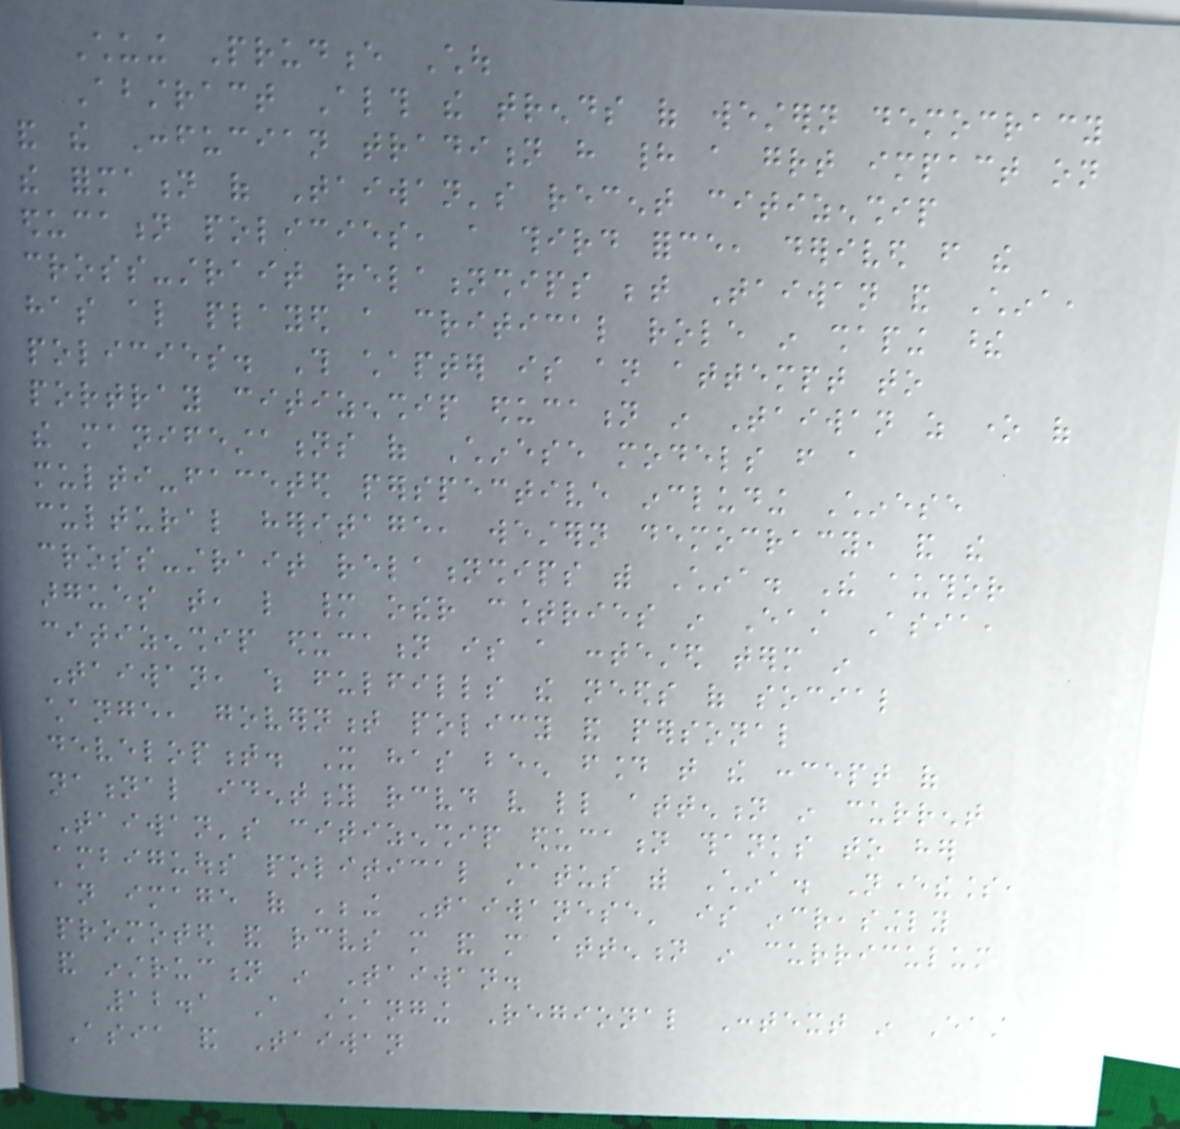Chuing Prudence Chou
Abstract Although the trends of western democracy
and the Confucian tradition have had a great impact on
the formation of Taiwan's recent citizenship
education policies, a third force, derived from the
cross-strait relationships between Taiwan and China,
has also played a critical role in shaping these
policies. This chapter is an attempt to
portray citizenship education in Taiwan as one of
the manifestations of Chinese models from a
multi-faceted perspective including Chinese
cultural heritage, western democracy, and the
cross-strait relationships with China. The author
argues that, like many other countries in East Asia,
citizenship education is a contested term in
Taiwan, which fulfills the needs of social
change, government policy and personal
development. It has been found that the concept of
national identity received very little attention in current
Taiwan's citizenship education thanks to her
ambiguous political status with China. Nevertheless,
an image of 'being Taiwanese' is increasingly
promoted and receives more and more attention in curriculum
and instruction in Taiwan.
12.1 A Changing Regional Context in East
Asia and Taiwan
